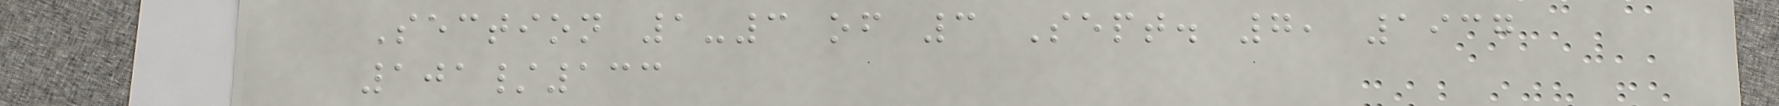Section 1-3 of 3 Sept. 7, 1937
101/133
